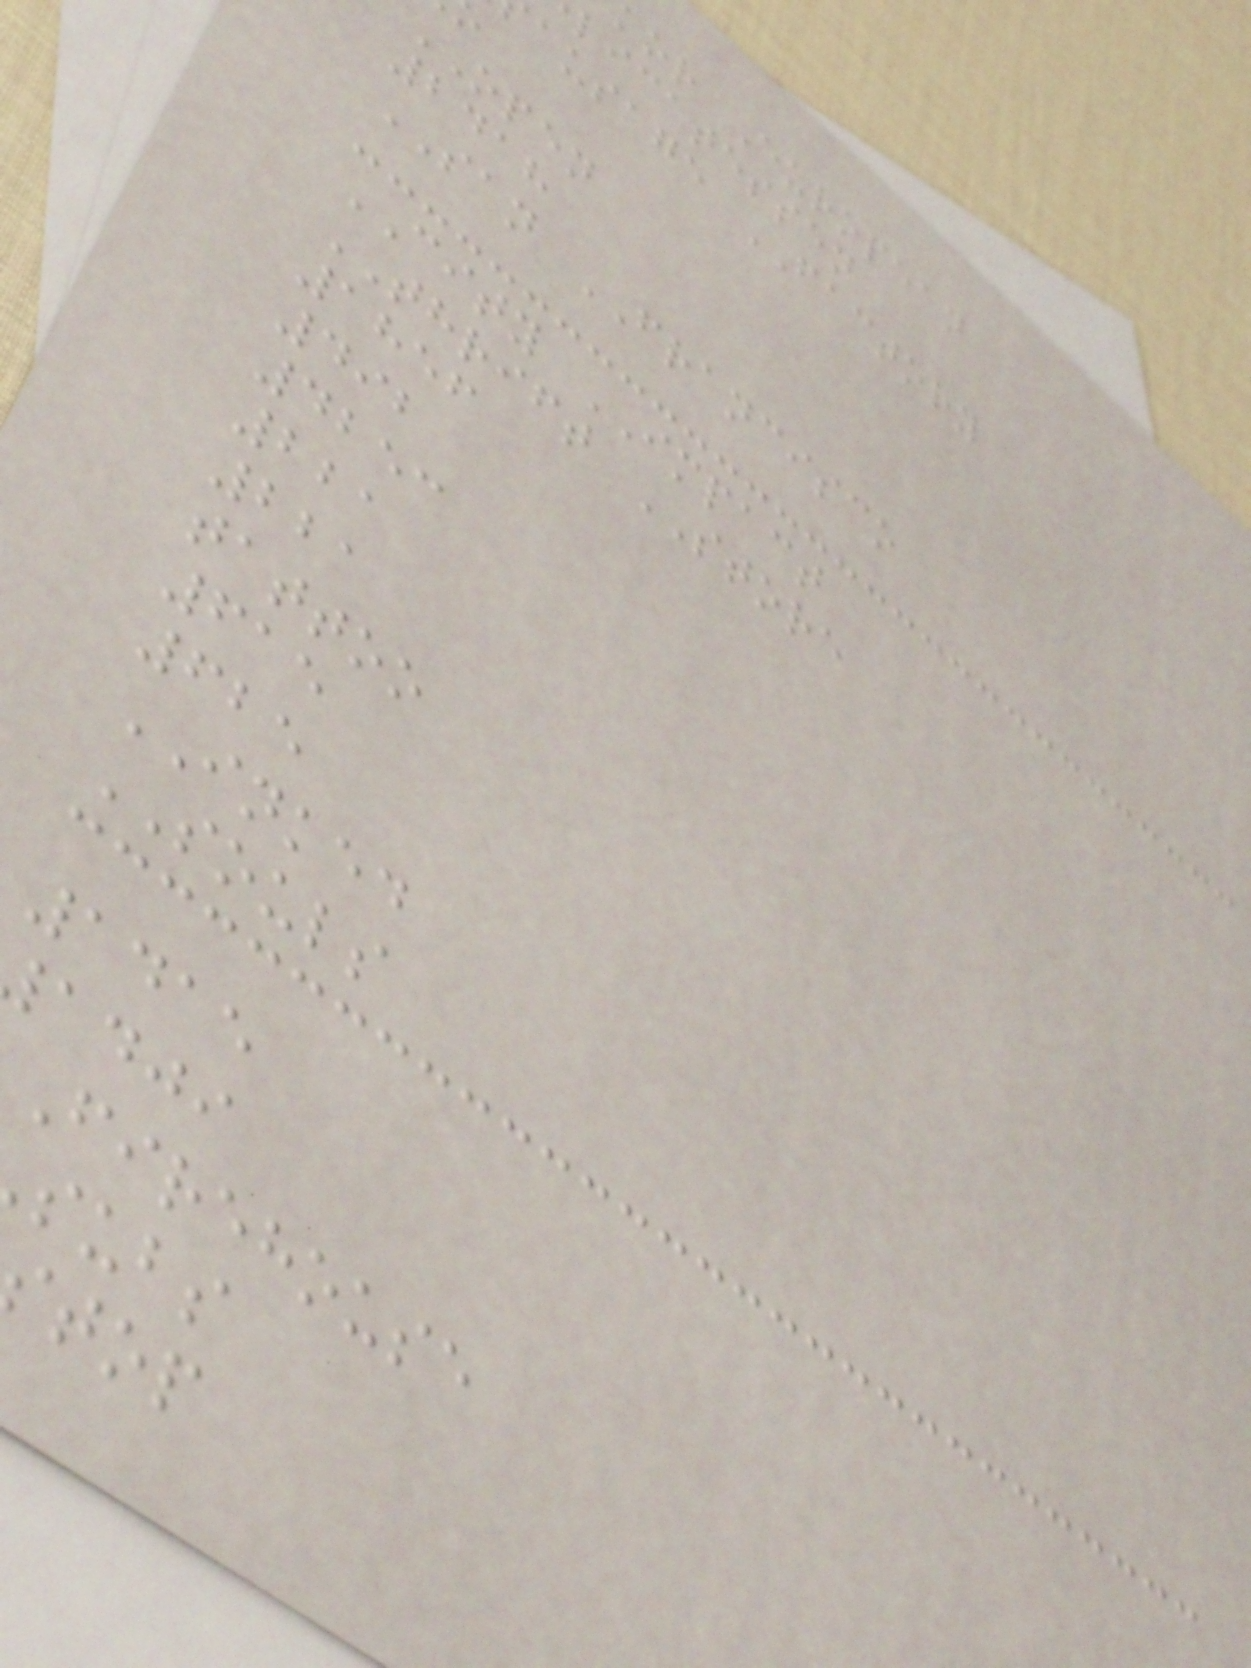kor European
licatessen
ausage FACTORY
OPEN
2418
SAN FRANCISCO
CITY IMPACT
THRIFT STORE
1856
492
4253
221
221
tattoo
615
625
INKED
SOULS
1415
adji
firehouse
subs
